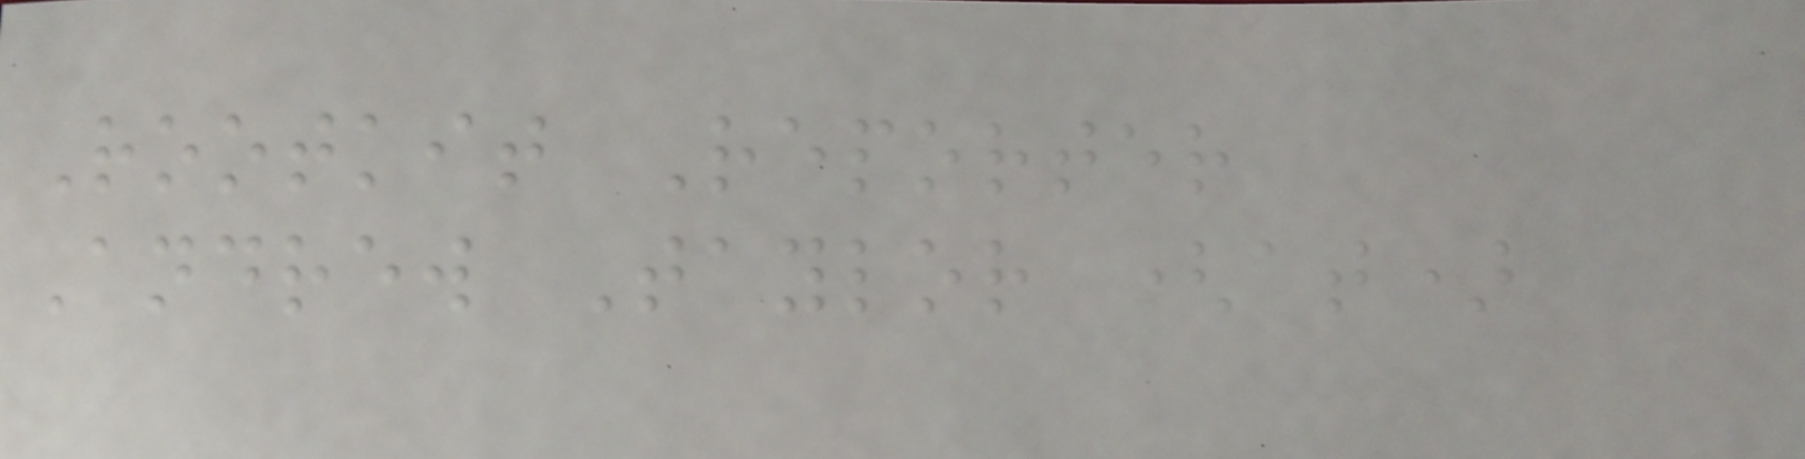Rootkit Reporter
Andrew Taylor (at)
